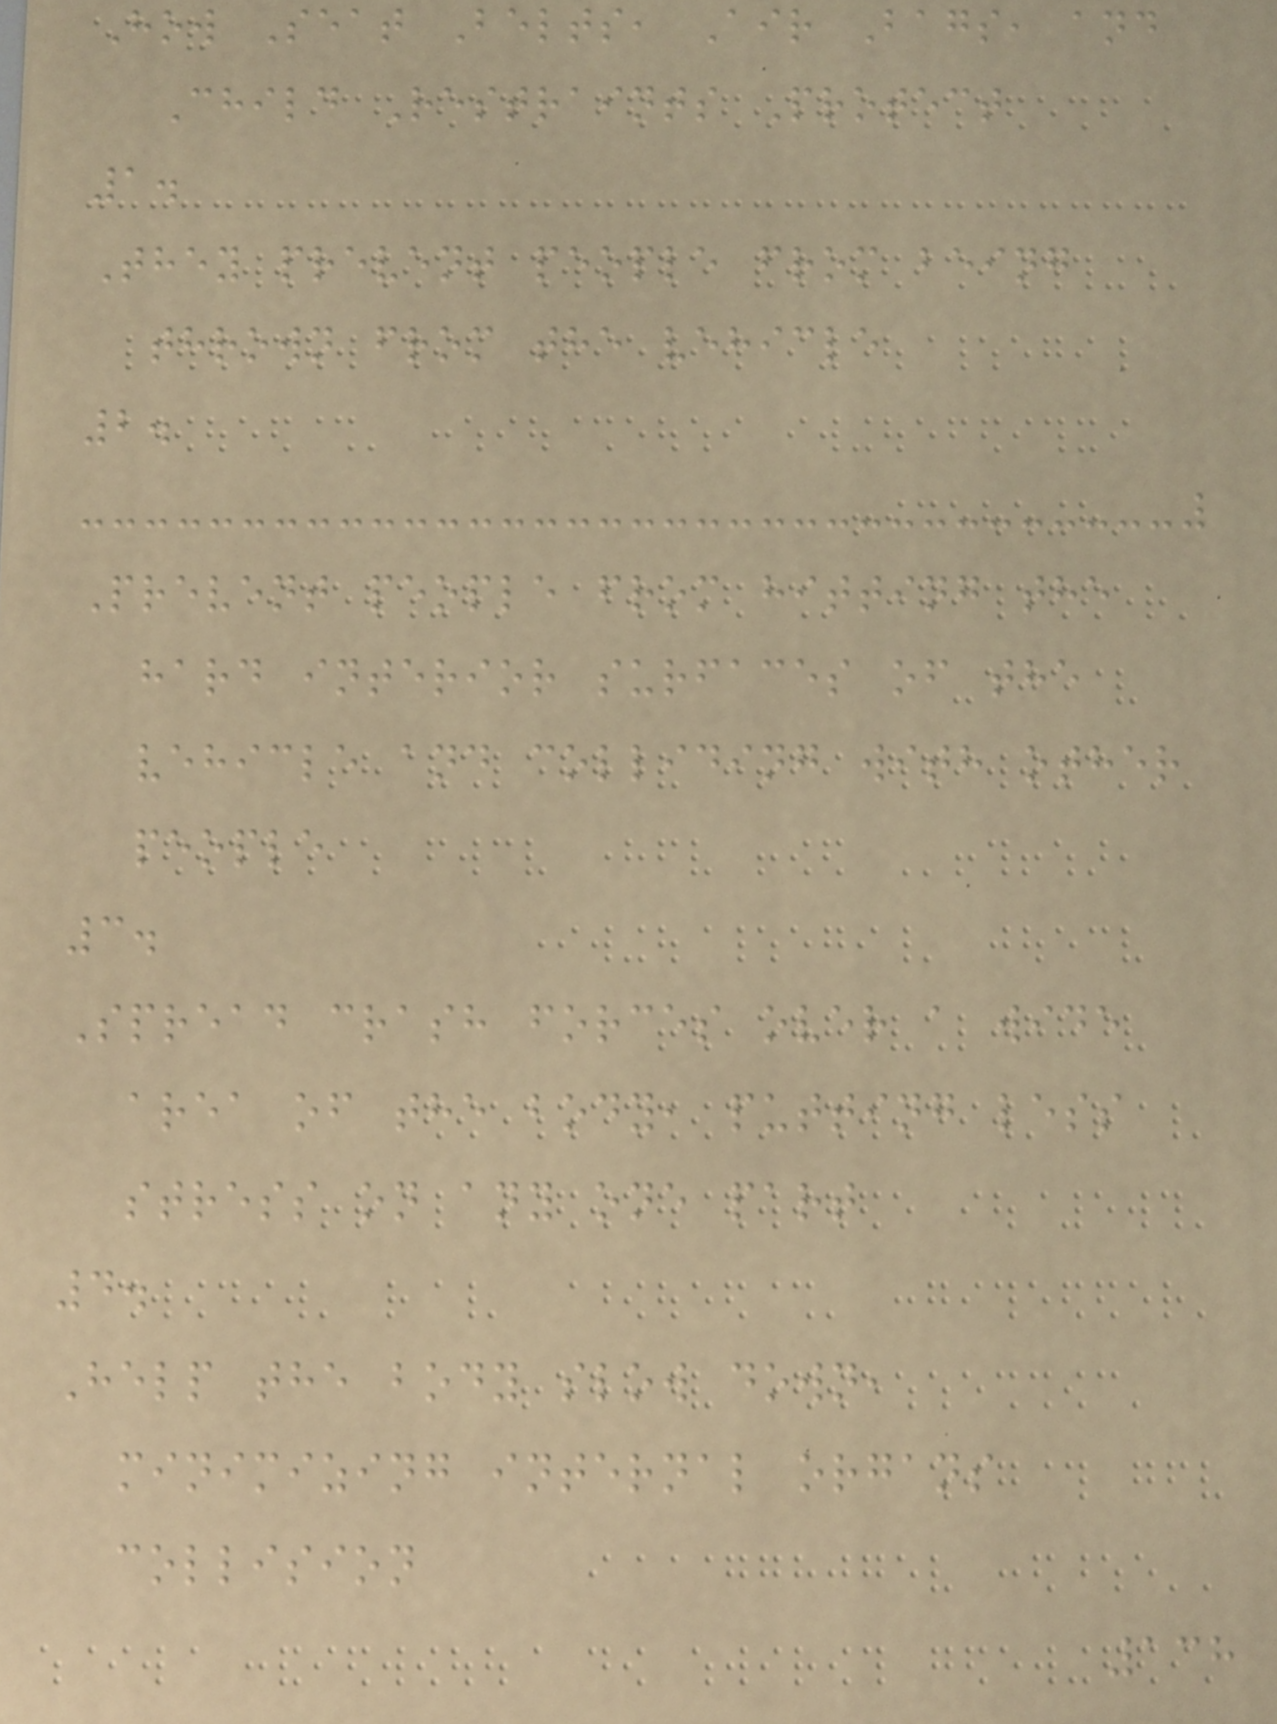How Seat Belts, Air Bags, and
Child Restraints Protect
1.
They prevent people from being
thrown from the vehicle
2.
Prevent people from hitting the
hard interior surfaces of the
vehicle and colliding with other
people
3.
Spread crash forces over a wide
area of the body, putting less
stress on any one part
4.
Help the body slow down,
minimizing internal organs
collision
138
